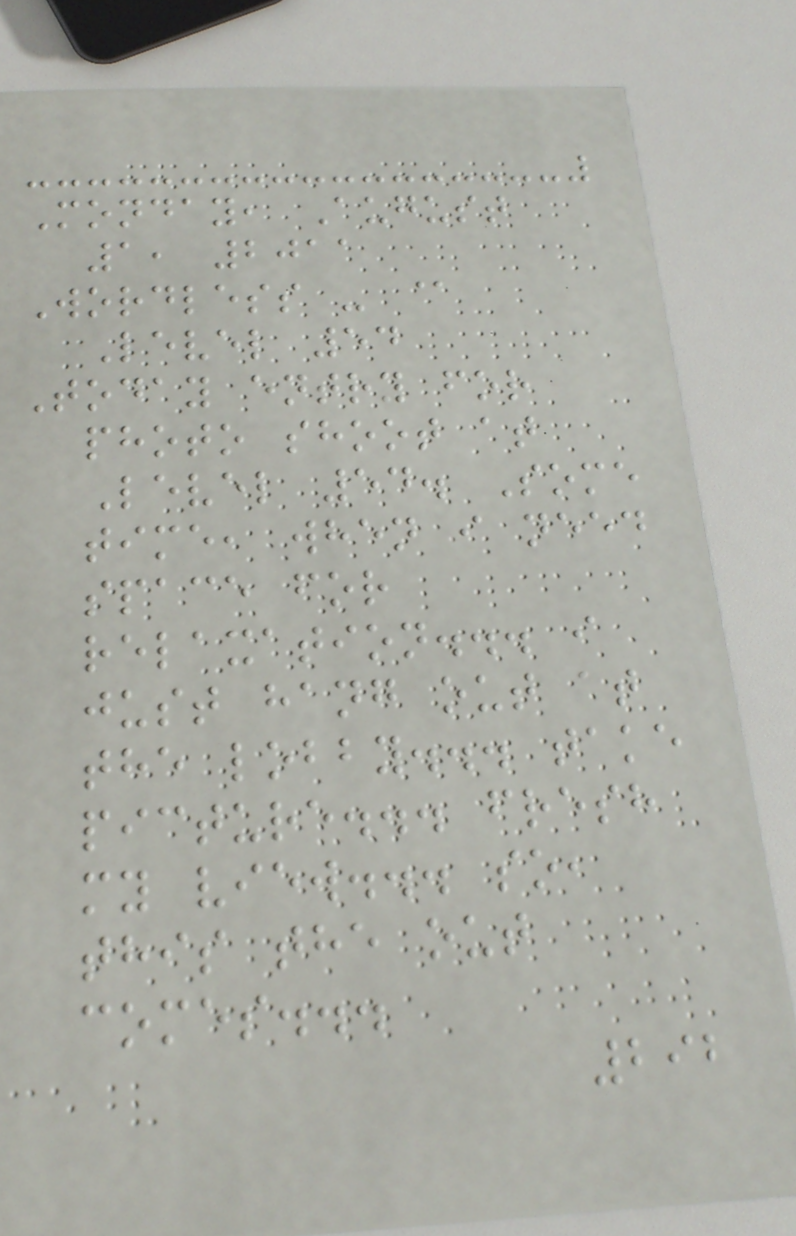Monday, August
1, 2011
Wordless - @
Level 54
Today entry for
photo shoot at
Level 54. Some
time, when i need
space for
relaxation... i
just hang out at
the lobby... take
picture... fresh
my view... so,
this the out
comes...
292
